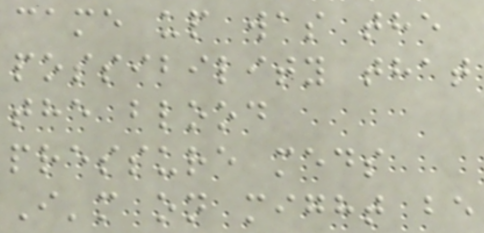came up was the
possibility that
the blood
pressure meds
I'm on might be
